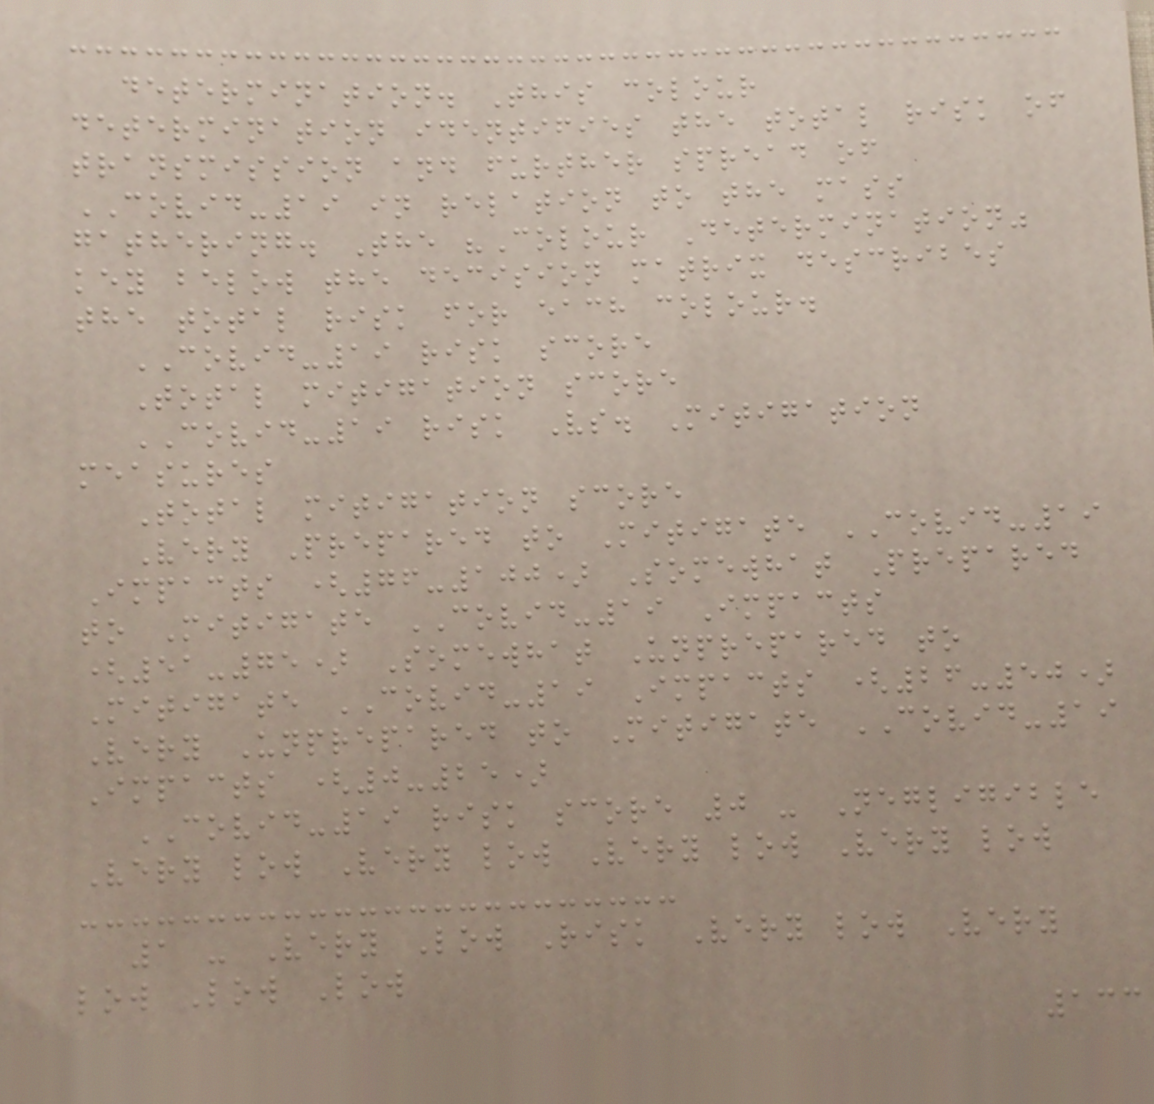determination. This colour
determination identifies the total risk of
transmission and further spread of
COVID-19 in relation to the mass
gathering. The "Colour Determination"
key below the decision matrix describes
the total risk for each colour.
COVID-19 risk score
Total mitigation score
COVID-19 risk Vs. Mitigation
measures
Total mitigation score
Very Prepared to Mitigate COVID-19
Impacts (76-100) Somewhat Prepared
to Mitigate COVID-19 Impacts
(51-75) Somewhat Unprepared to
Mitigate COVID-19 Impacts (26-50)
Very Unprepared to Mitigate COVID-19
Impacts (0-25)
COVID-19 risk score 0 - Negligible
Very low Very low Very low Very low
1 - Very Low Risk Very low Very
low Low Low
133
